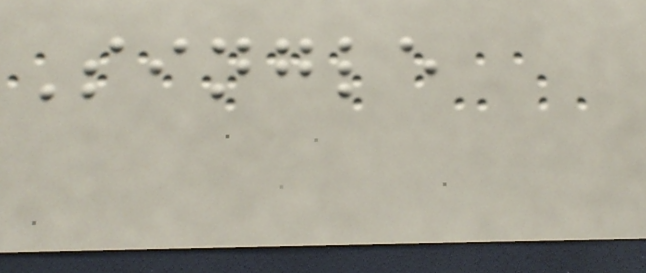Single
